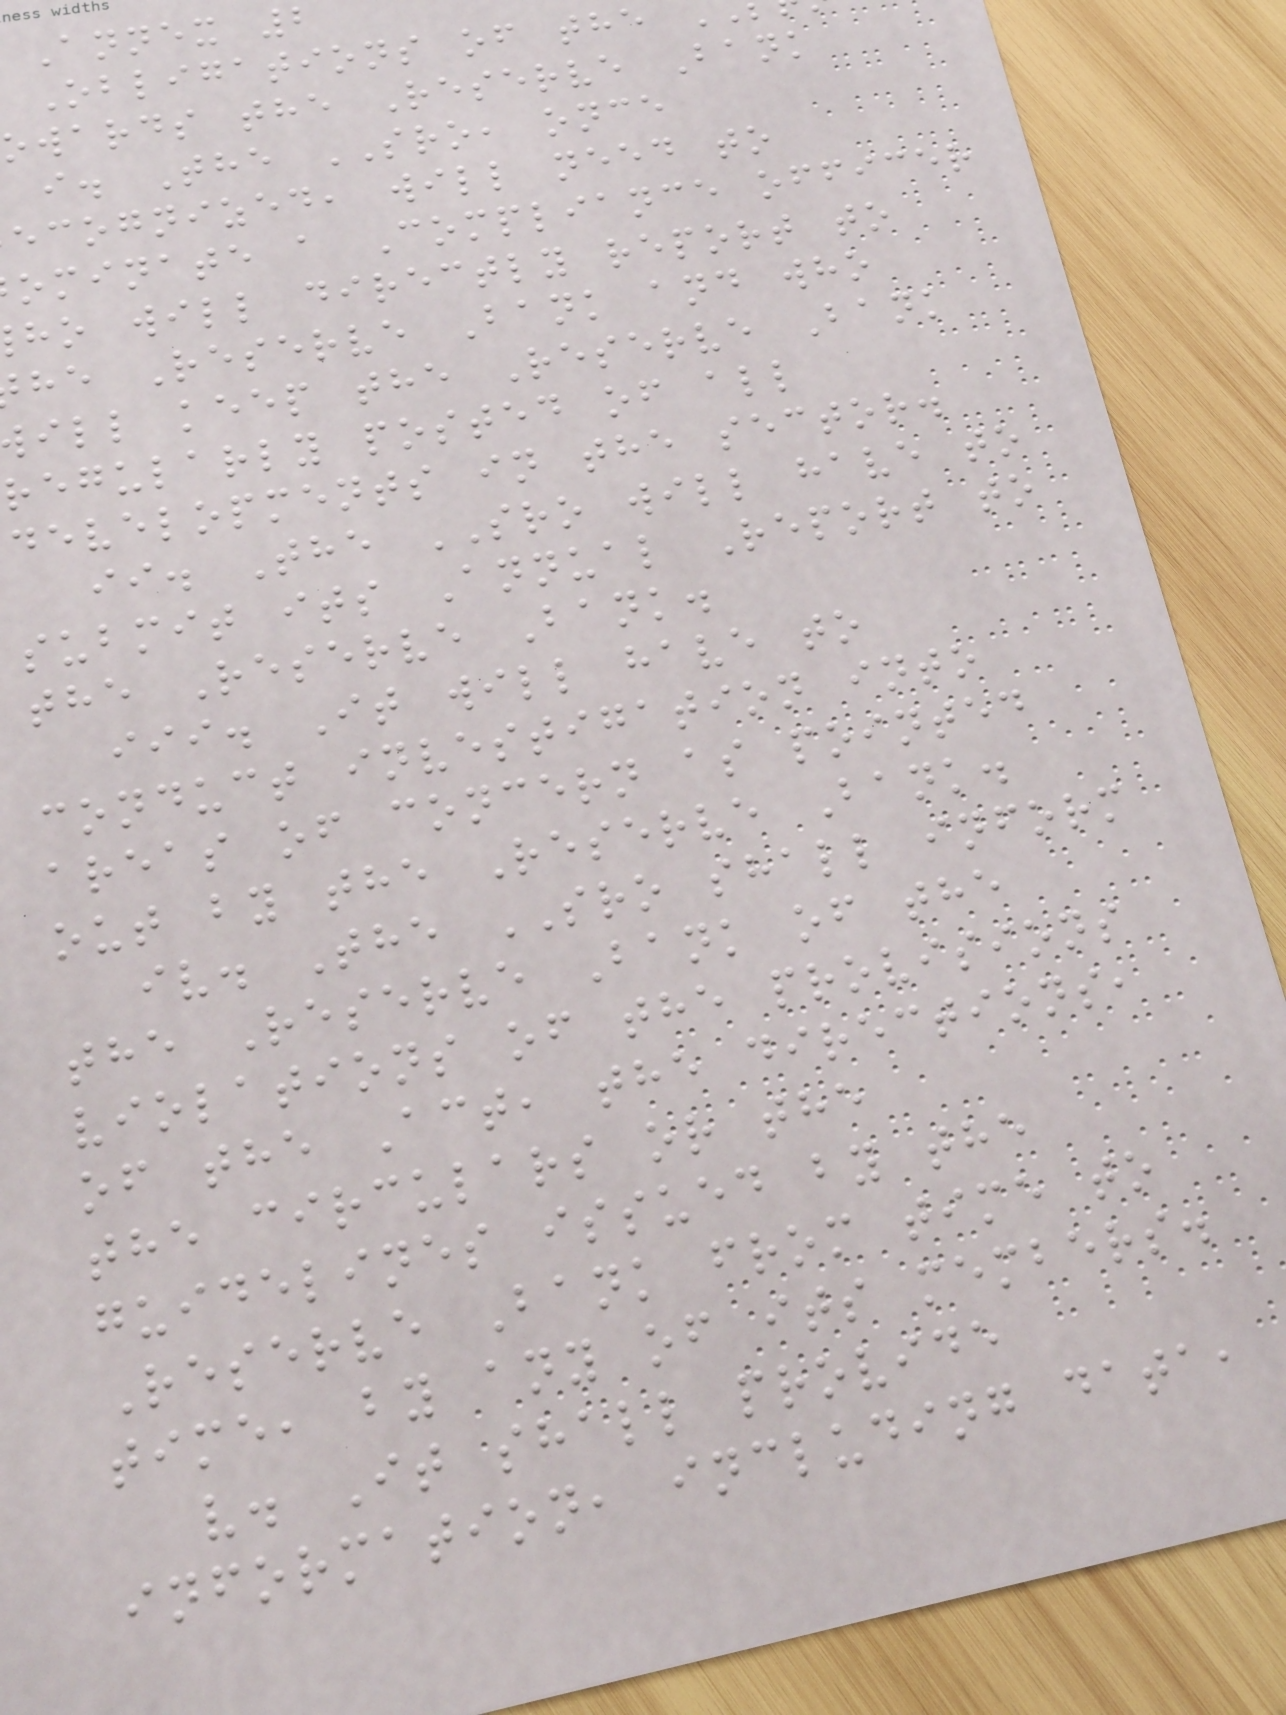Annex 2
Obligations of the
owards the Reserve Bank
i. The SRO, once
ecognized, will need to
ominate a Compliance officer
ho will directly report to
he Reserve Bank and who
ill keep the Reserve Bank
regularly posted of all
developments in the sector.
ii. The SRO will have to
submit its Annual Report to
the Reserve Bank.
iii. It will have to
conduct investigation into
areas of concern as pointed
out by the Reserve Bank.
iv. The SRO shall inform
the Reserve Bank of the
violations of the provisions
of the Act, the directions,
the circulars or the
guidelines issued by the
Reserve Bank from time to
time, by any of its members.
v. It shall provide
information, including data,
